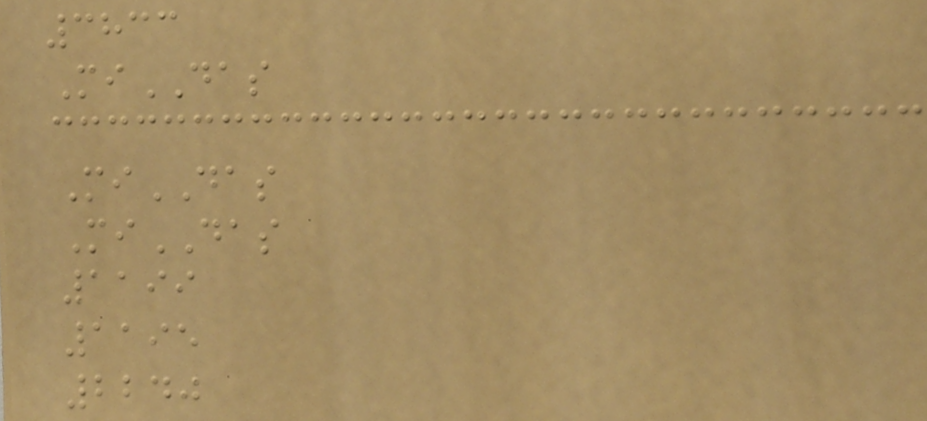3833
MiDAS
MiDAS
MiDAS
1199
1195
2240
